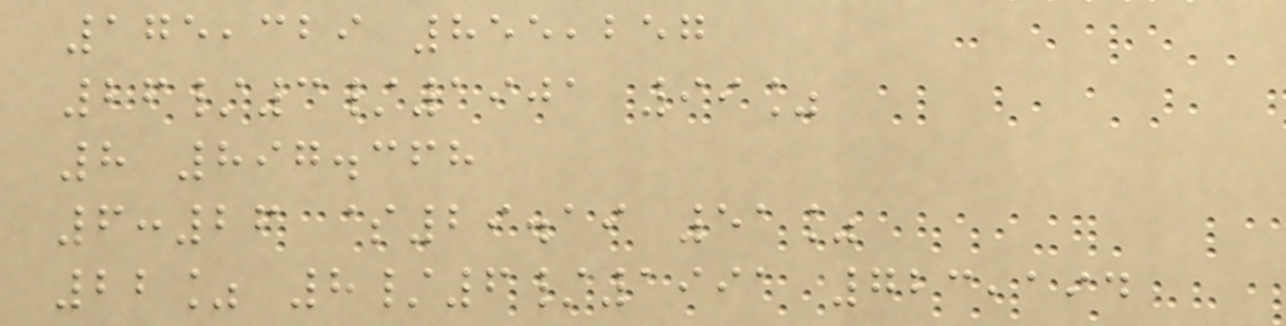175,329 855,257
26/3/1901 99%
8 897.368
6:26 $29.19 51%
22% 8/6/1991 723,194
